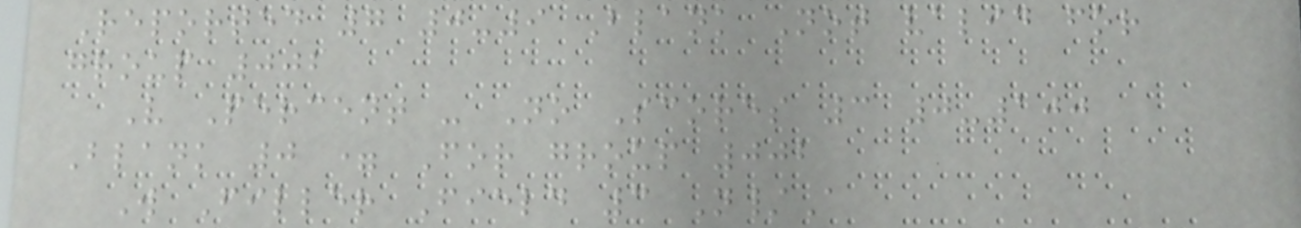Reported 7 0-9 Blank Not valid for
group 002
V Percent - No Scores 3 0-100
Blank 0 = For group 002
W Filler Field 3 N/A
